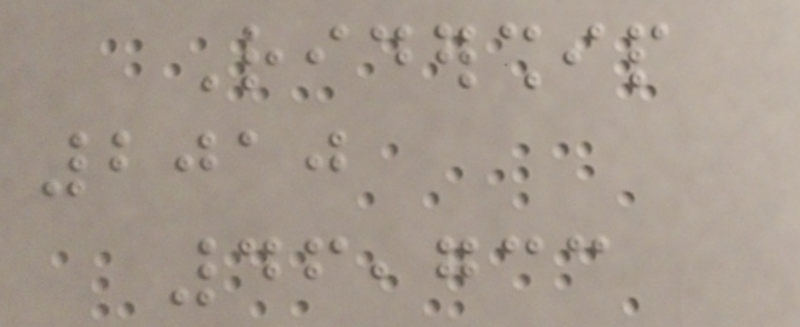Ridership
2010
46,733
